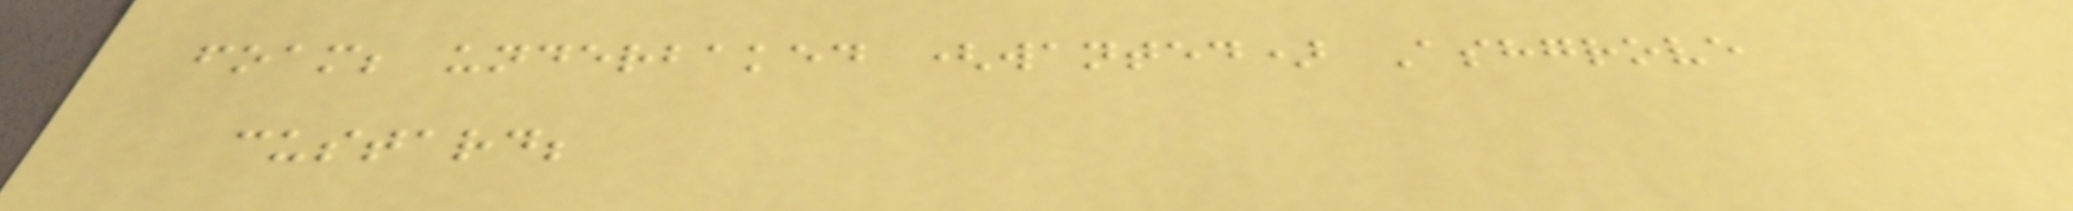foam; underbaked (wanted) Ashgrove
custard;
